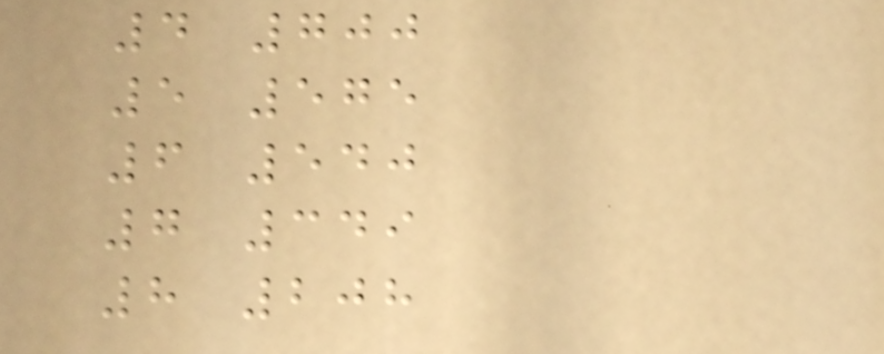4 700
5 575
6 540
7 349
8 208
